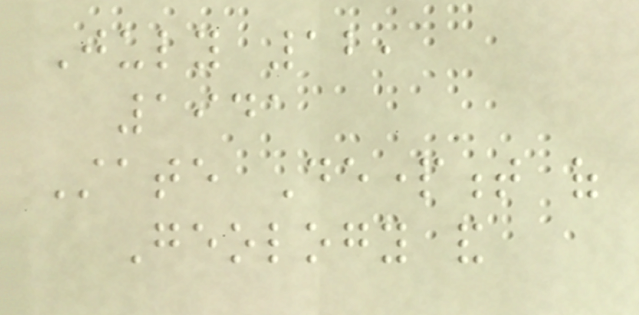July 12,
1941
State Department of
Geology and
